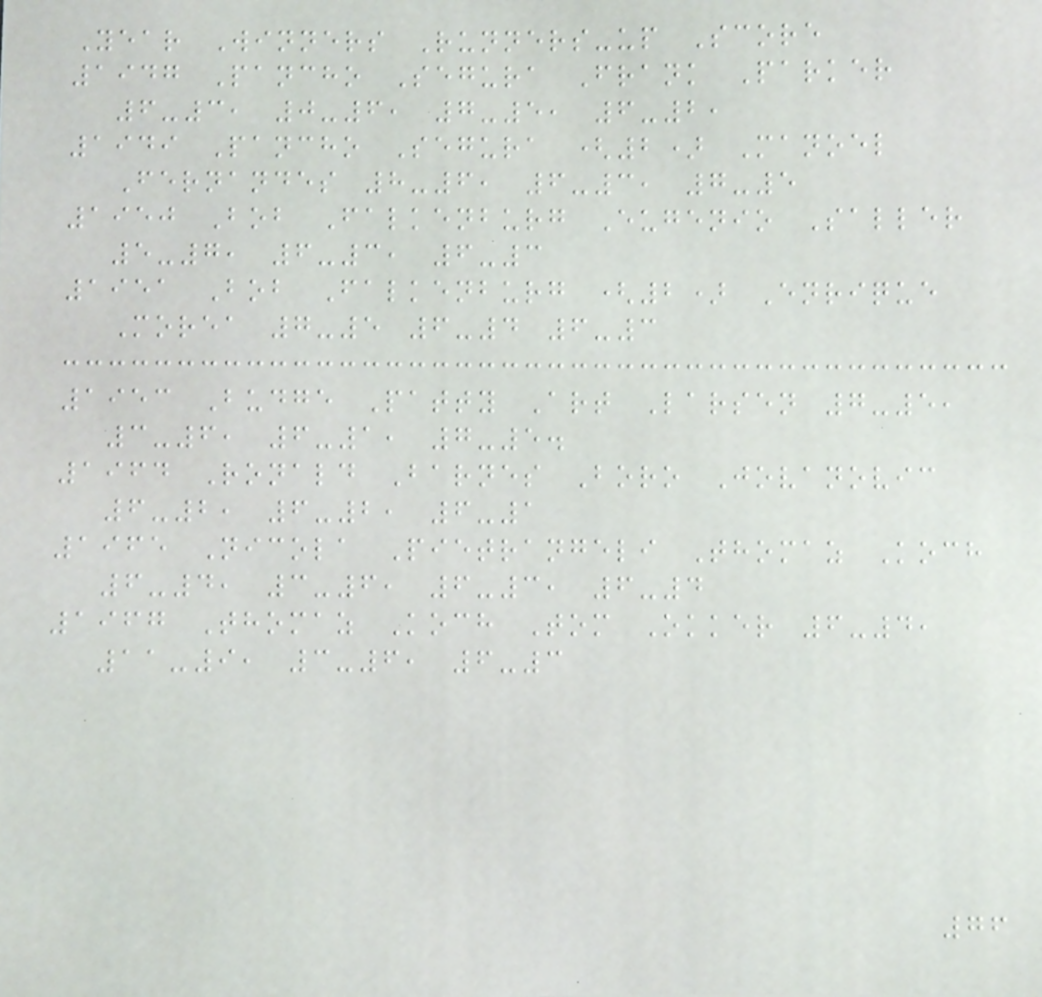Year Winners Runners-up Score
1947 Pancho Segura Frank Parker
6-3, 0-6, 7-5, 6-2,
1949 Pancho Segura (2) Manoel
Fernandes 8-6, 6-3, 7-5
1950 Bob Falkenburg Eugenio Saller
5-7, 6-3, 6-3
1951 Bob Falkenburg (2) Enrique
Morea 7-5 6-4 6-3
1953 Budge Patty Art Larsen 7-5,
3-6, 6-1, 7-5.
1964 Ronald Barnes Boro Jovanovic
6-2, 6-2, 6-1
1965 Nicola Pietrangeli Thomaz Koch
6-4, 3-6, 6-3, 6-4
1967 Thomaz Koch Tom Okker 6-4,
11-9, 3-6, 6-3
76
